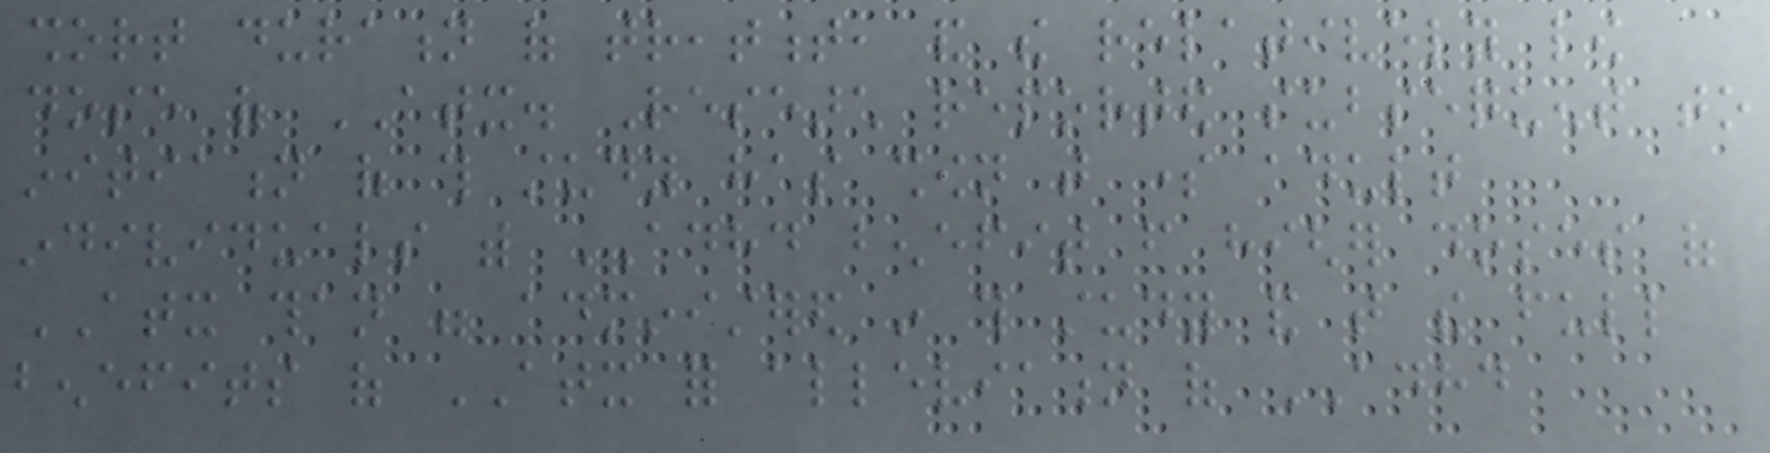short duration of treatment, and the relatively low
dose of ATX. Research reported subsequent to
initiation of this study has shown that some adult
individuals with ADHD benefit from higher doses of
ATX than were administered in this study and that the full
benefits of ATX for alleviation of ADHD
